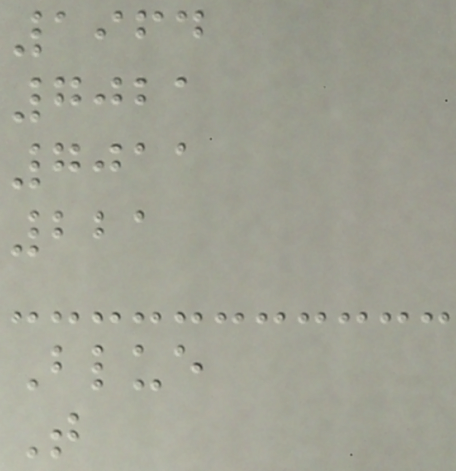1964
7021
7011
221
Blue
T
